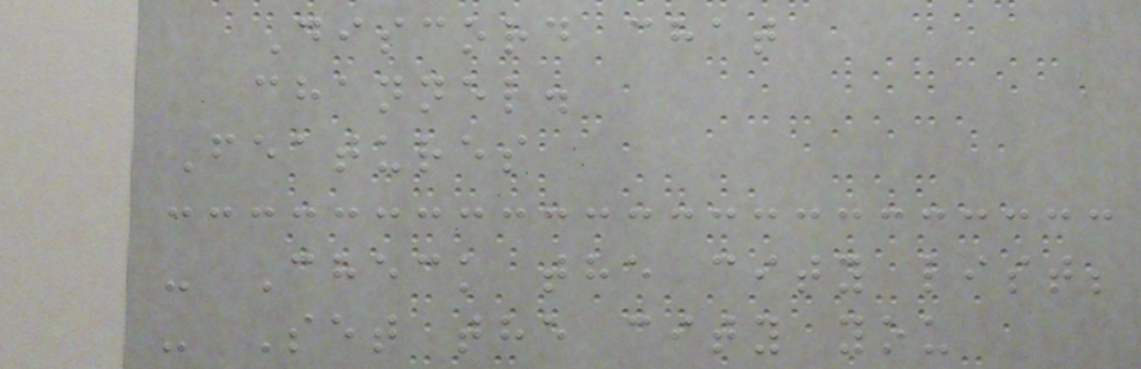Discord chat
channel.
Features
- Check the city list;
- Set the city you
